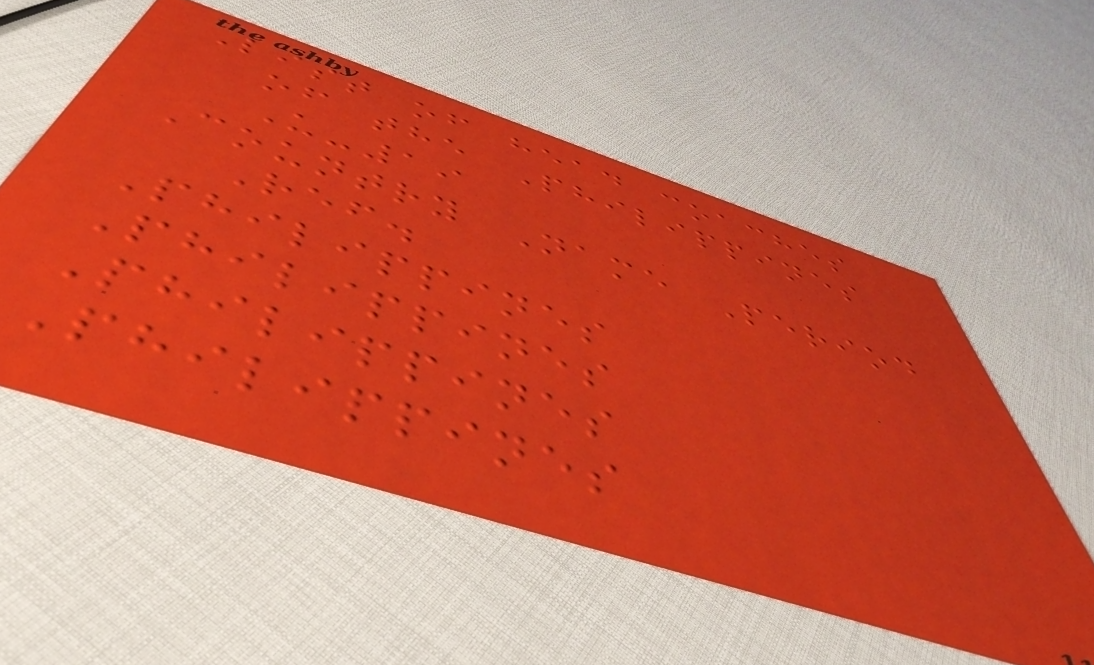List of head coaches
of the Philippines
U-19
Country Name Period
Ref.
Philippines
Philippines
Philippines
Philippines
